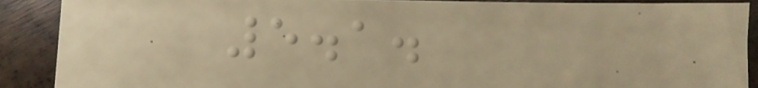5.1.
